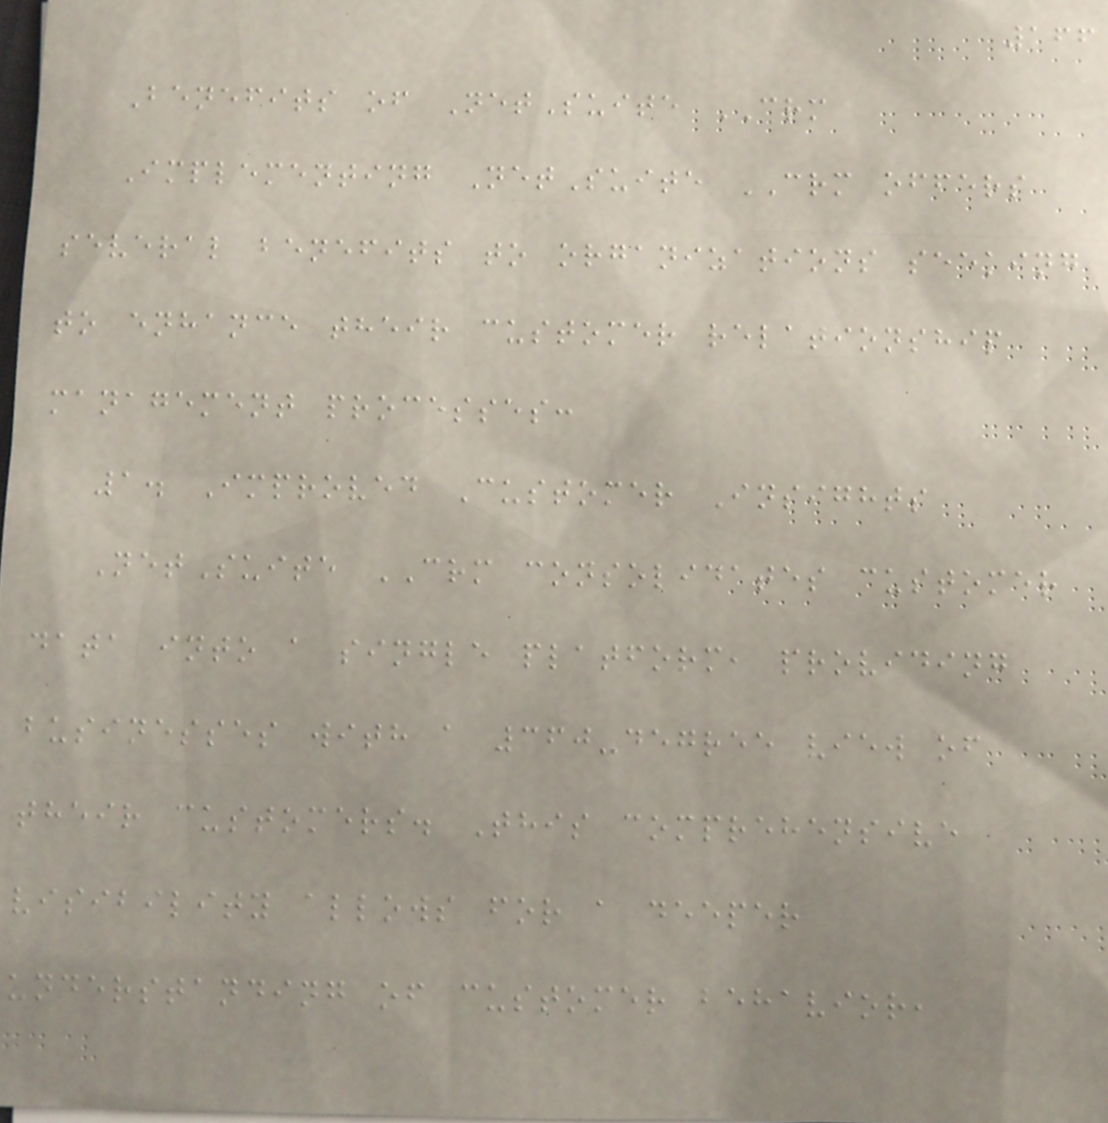166
Benefits of NetSuite CRM
Implementing NetSuite CRM offers
several benefits to organizations seeking
to enhance their customer relationship
management processes:
1. Improved Customer Insights
NetSuite CRM consolidates customer
data into a single platform, providing
businesses with a 360-degree view of
their customers. This comprehensive
visibility allows for a deeper
understanding of customer behavior,
